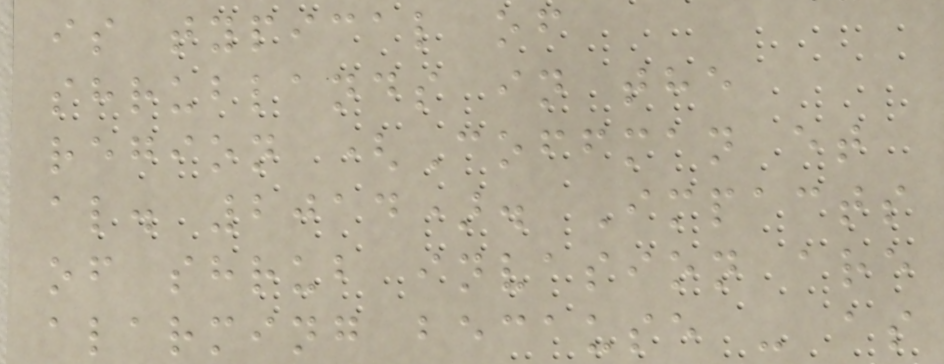is typical of
shrublands in the
region (Coffman et
al. 2014). Impacts
of shrub invasion are
alarming because - as
